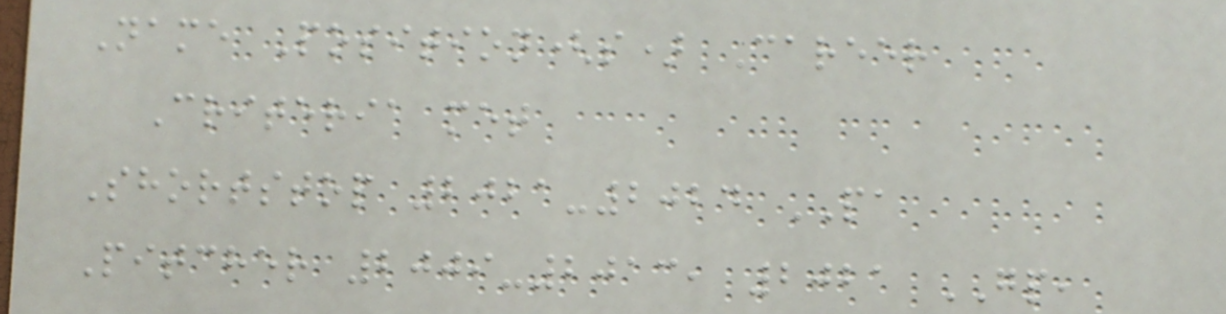Name Position(s) Career
Criteria met
Shortstop 2021-2024 PA
Pitcher 2009-2013, 2021 GP,
